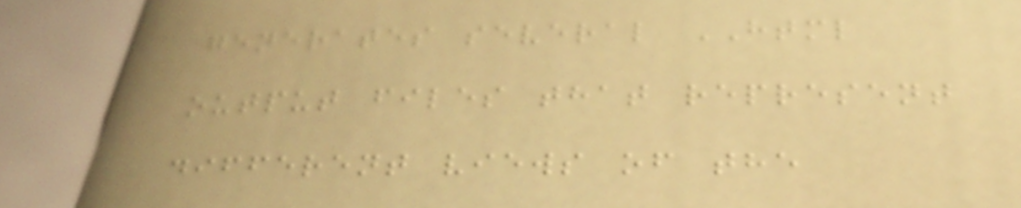generates several HTML
output files that represent
different views of the
